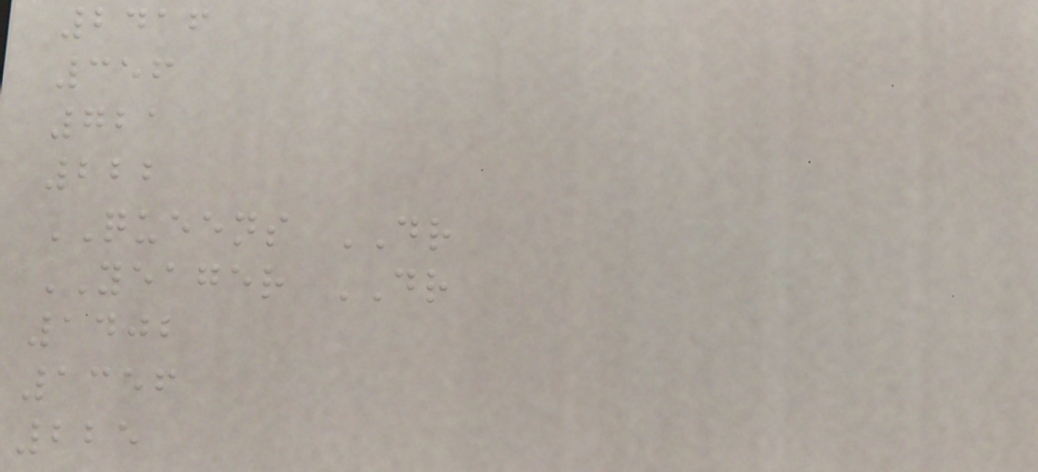2416
356
721
222
QUEENS DR
YEAGER DR
1402
1356
225
